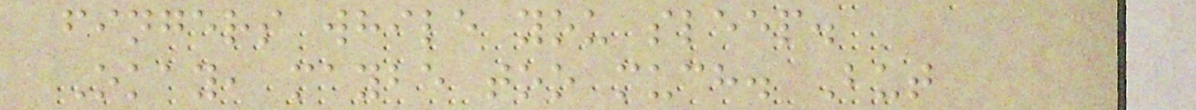fingers while you sleep.
Okay, maybe too much. But
